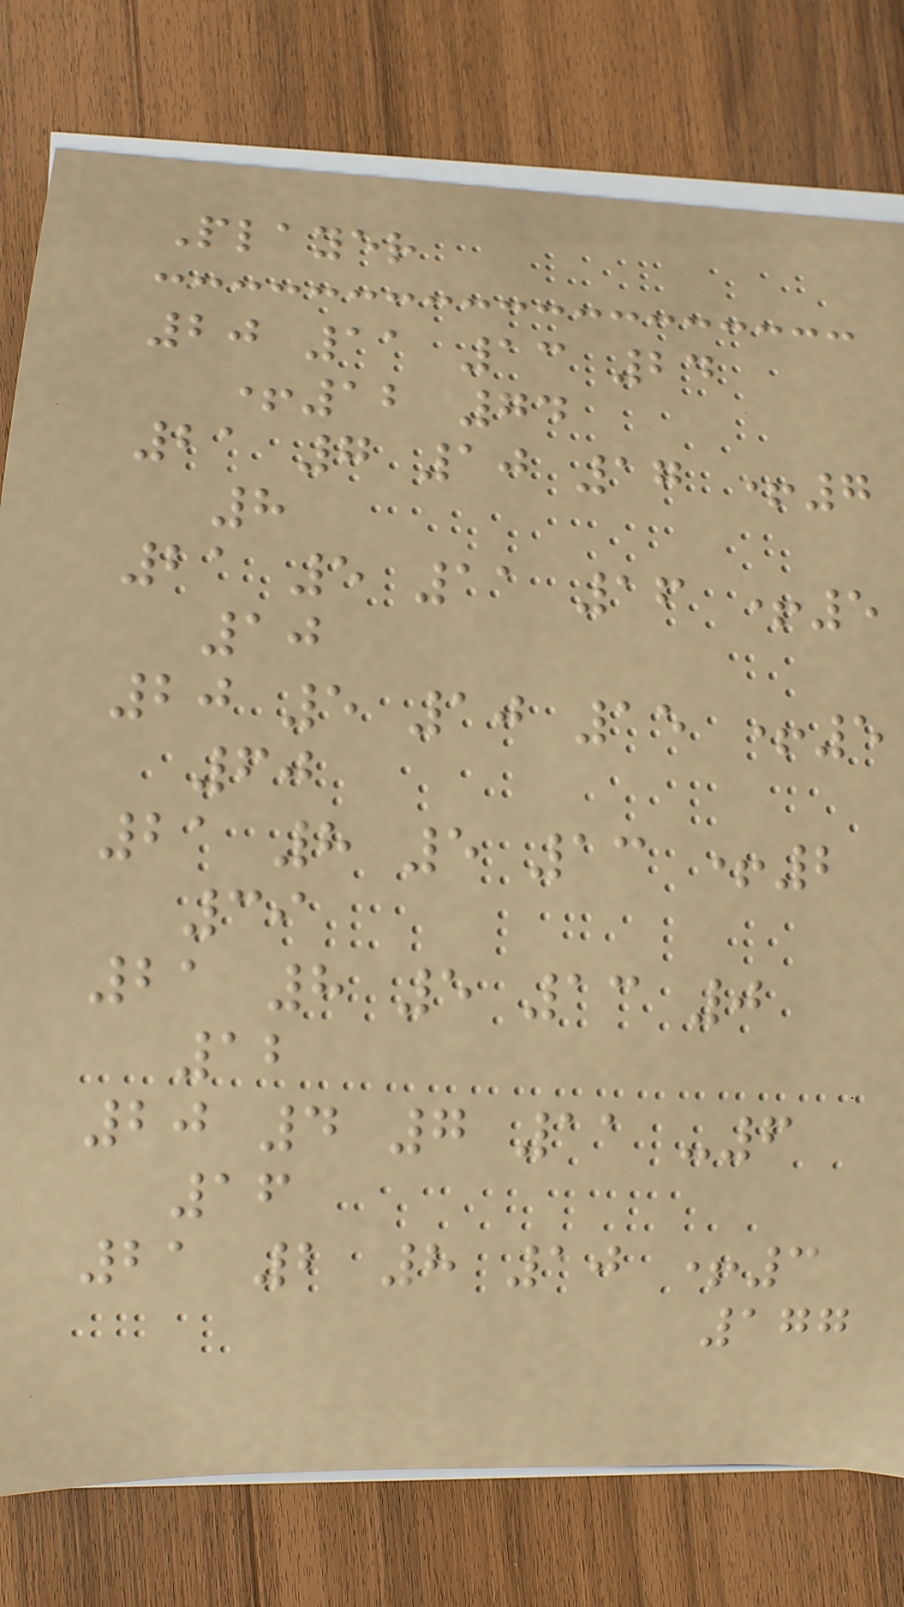Player
20 11 13 24
+12 74
21 7 10 17 +7
8
21 5 11 16 +5
10
20 5 10 15 +5
60
21 8 5 13 +2
39
21 8 5 13 0
12
20 4 7 11 -6
16
21 2 8 10 +3
177
